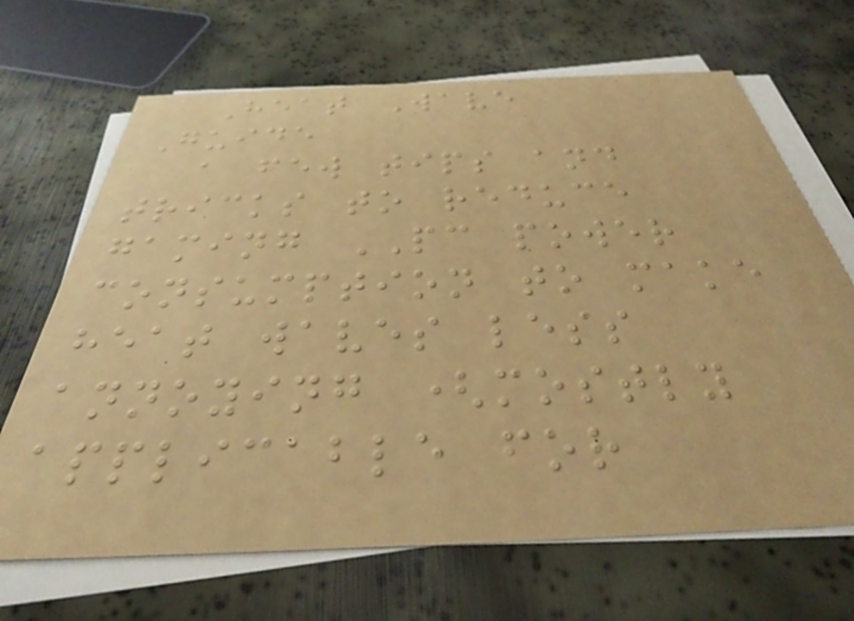Heat Wave
Guide
a few tips and
tricks to reduce
gaming PC power
consumption to make
heat waves less
annoying (mostly
applicable for
